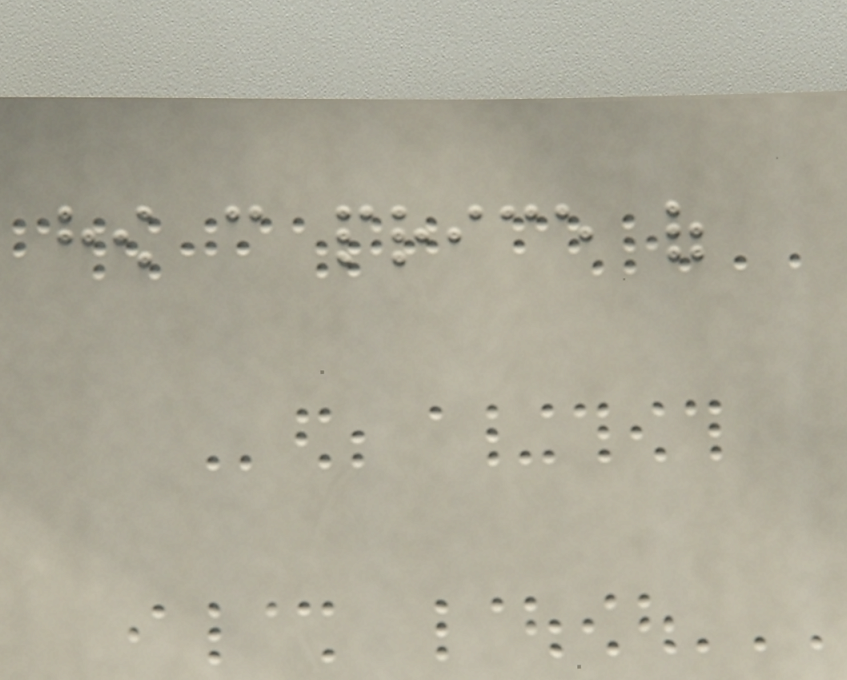how can price of
